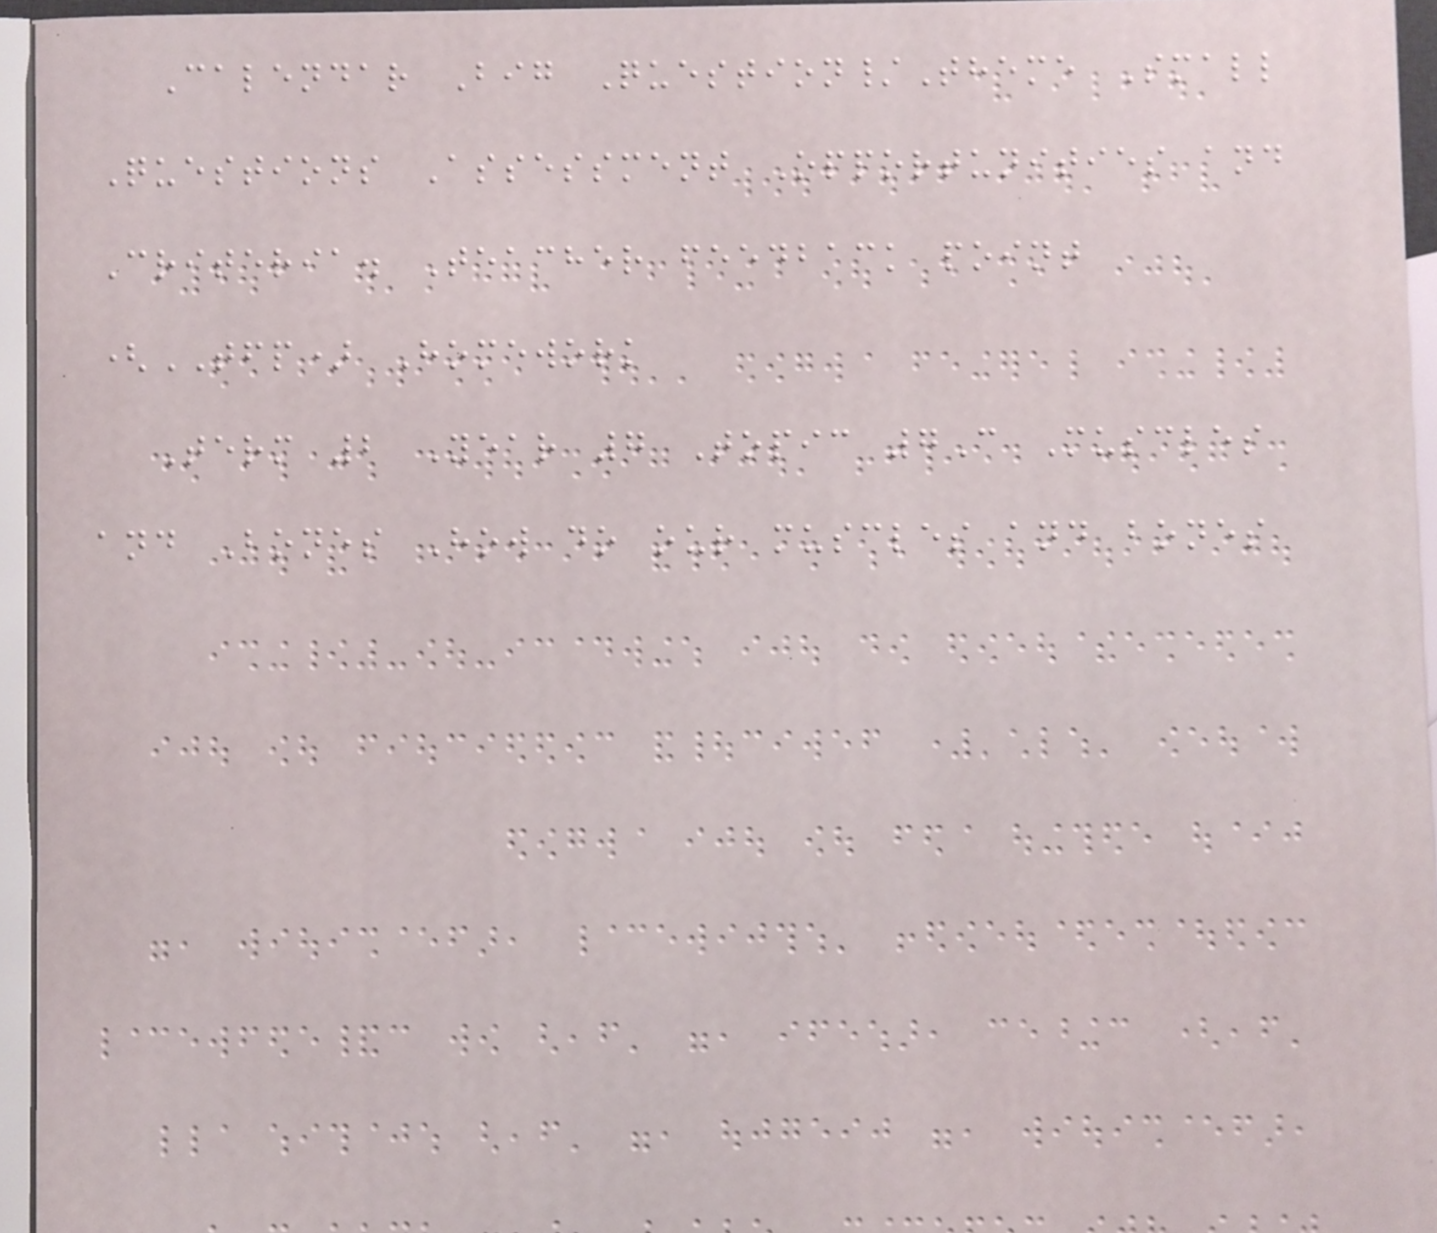Calendar Big Question/Theme Small
Questions Assessment Opportunities and
Criteria. Teacher feedback point
(TFP) Homework
Term 2 Year 7 Topic 7C Muscles
and Bones How do our muscles and bones
